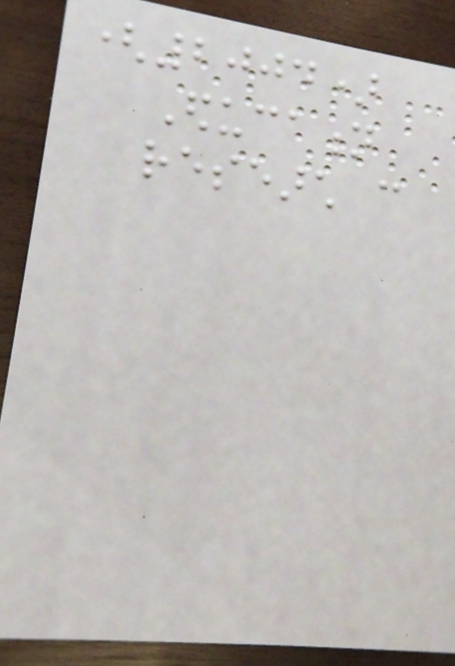(2004)
Education
research can
